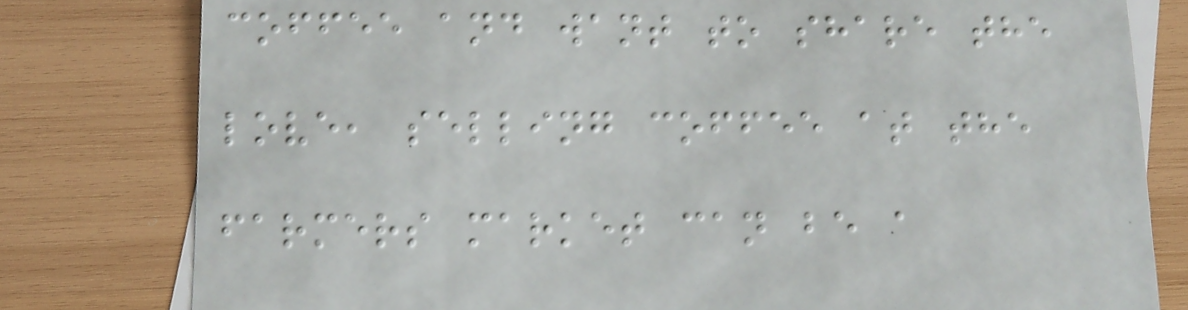coffee and want to share the
love, selling coffee at the
farmers market can be a
